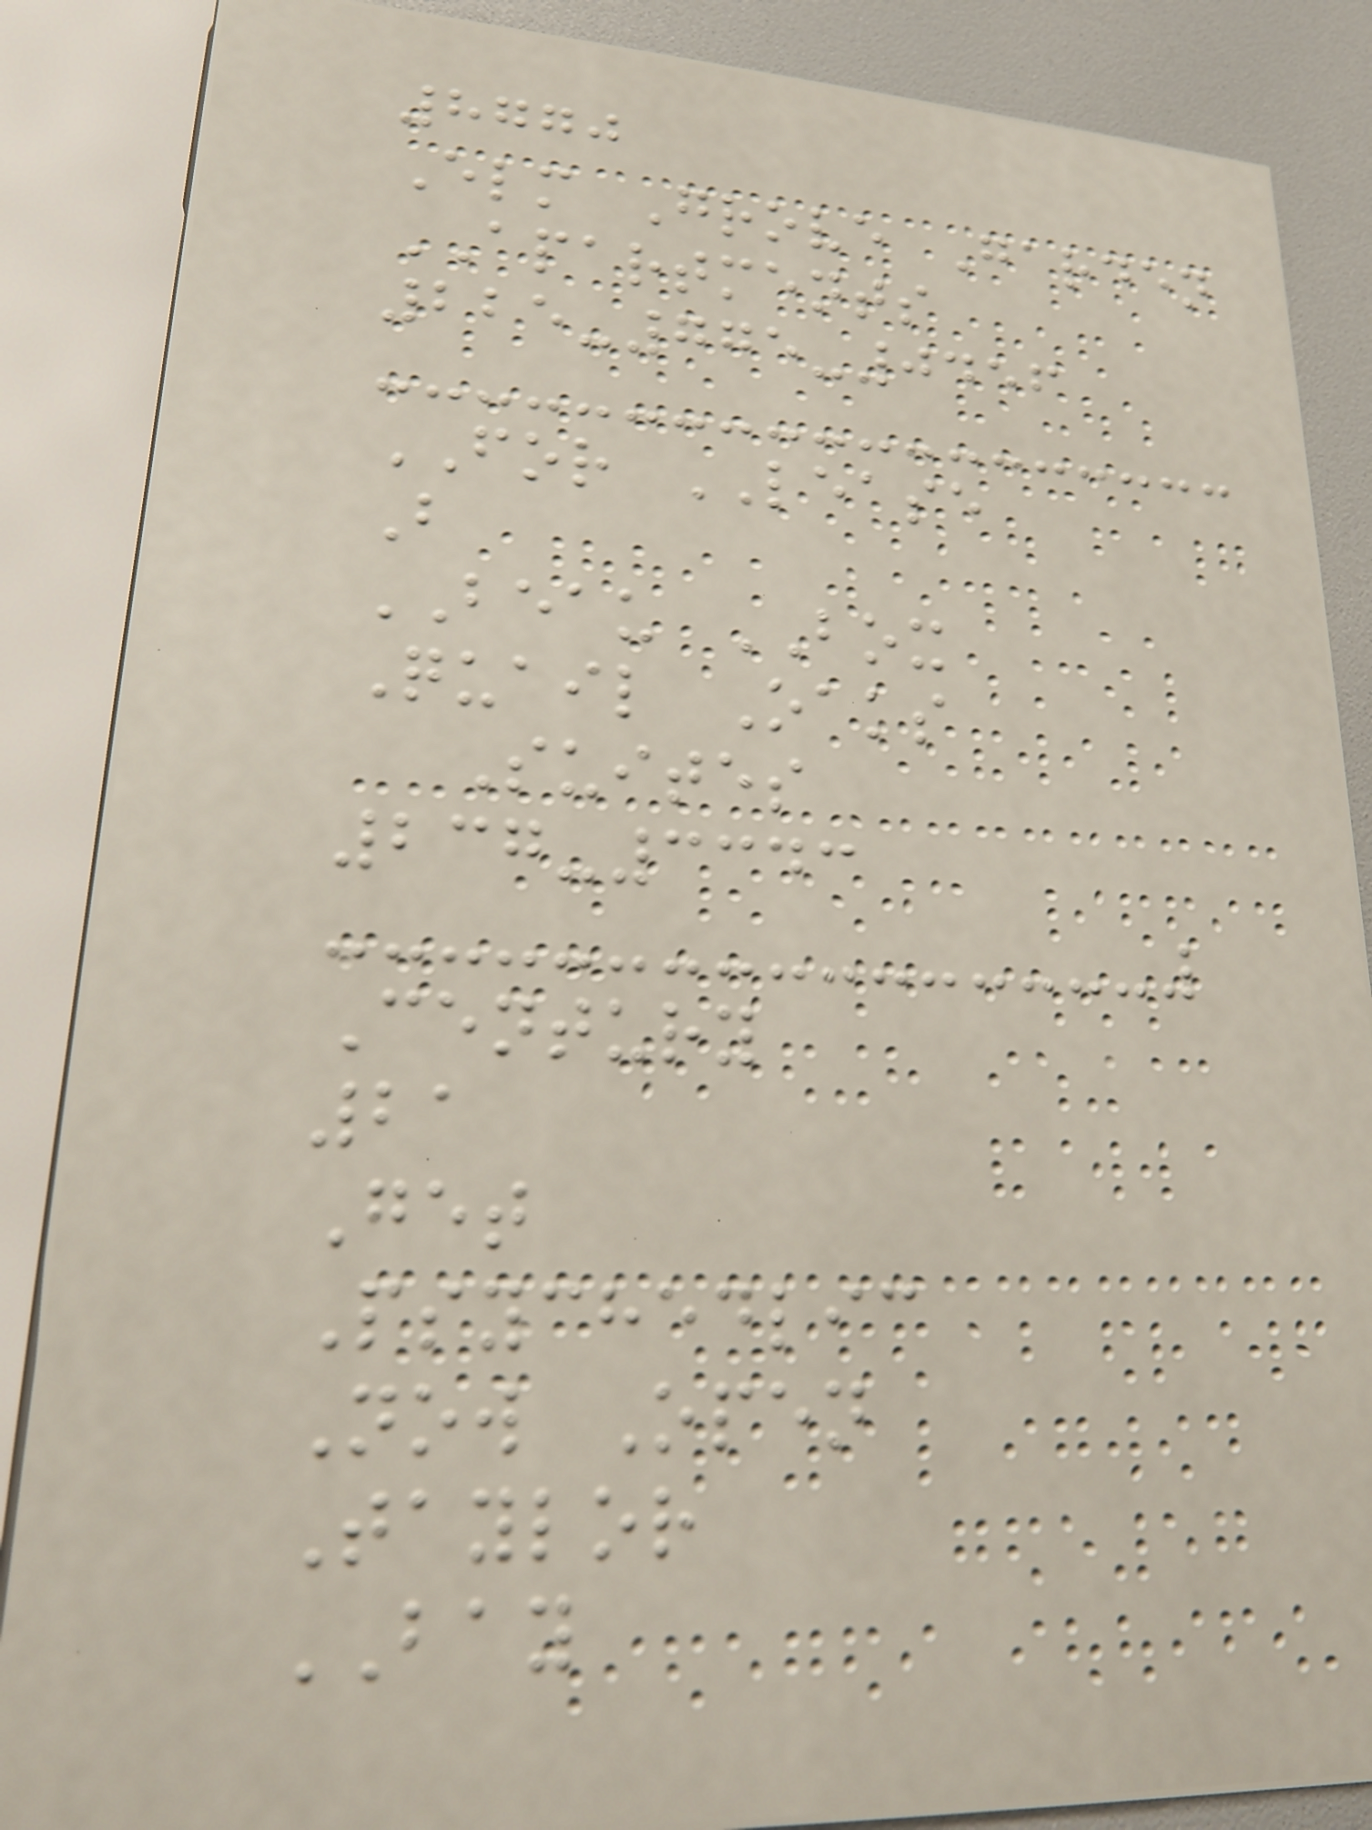8770
Elm Grove Garden
APARTMENTS
225-775-0456
FOR LEASE
B
BEAU BOX
Quail Oaks
Suites
237-3343
Century
21
Get
Psychedlic
Now Open
Taylor
BAY
